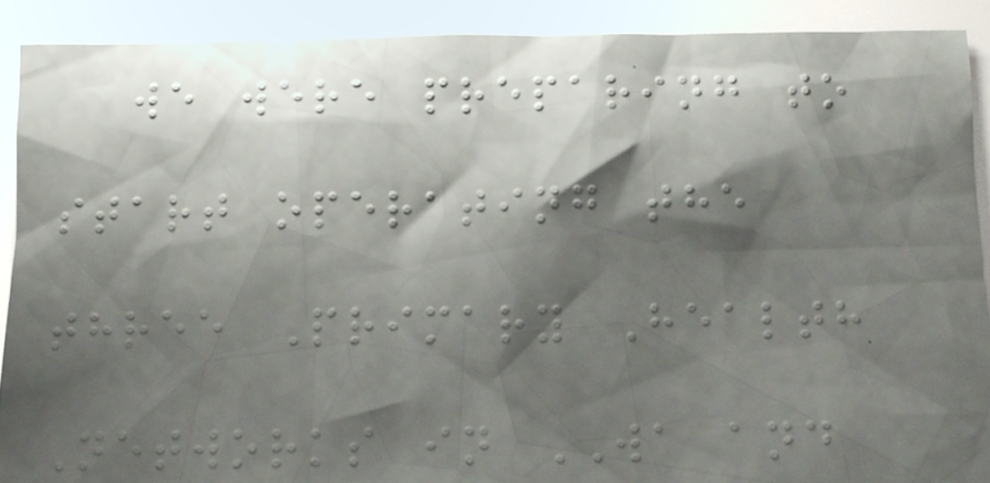we were preparing to
start operating the
three Primary Health
Networks in WA and
